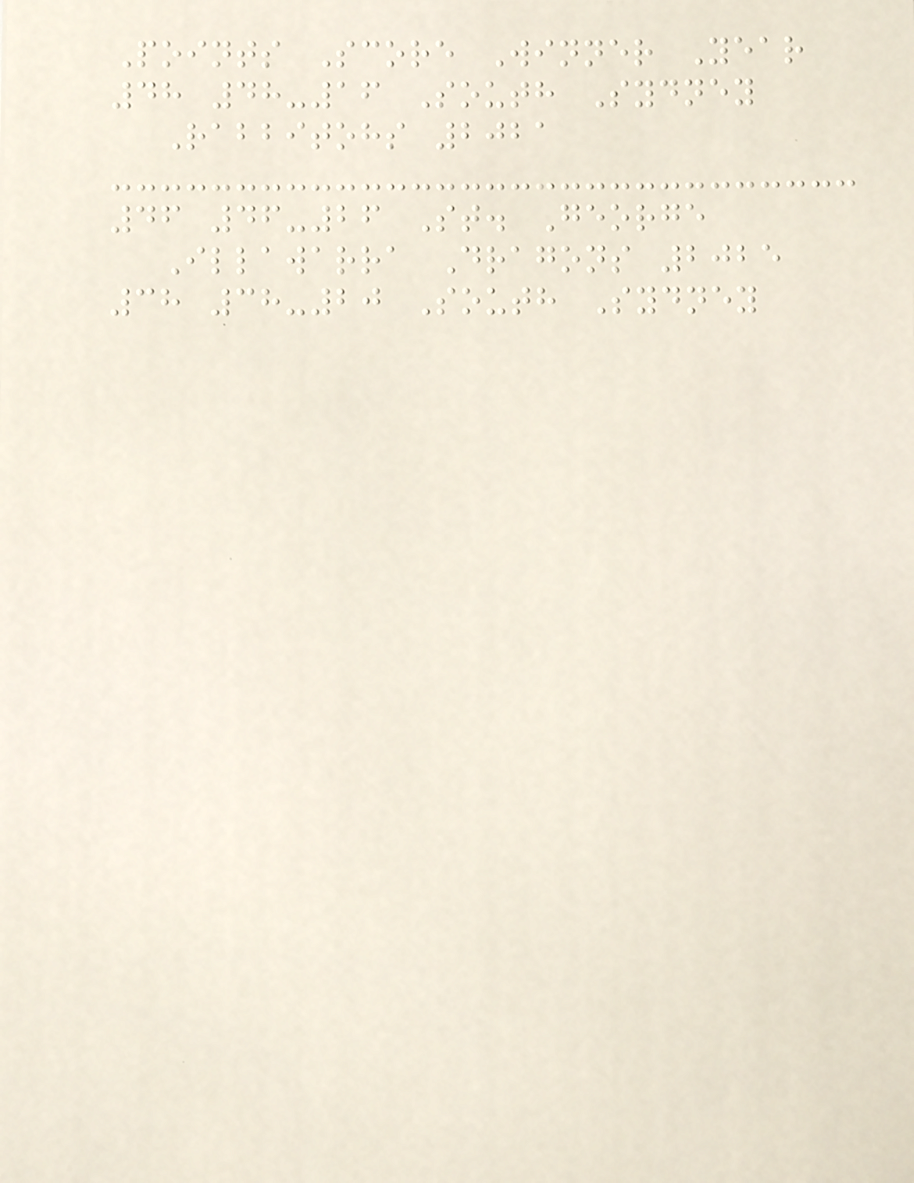Points Score Winner Year
48 48-16 South Sydney
Rabbitohs 2021
46 46-26 St. George
Illawarra Dragons 2025
38 38-20 South Sydney
